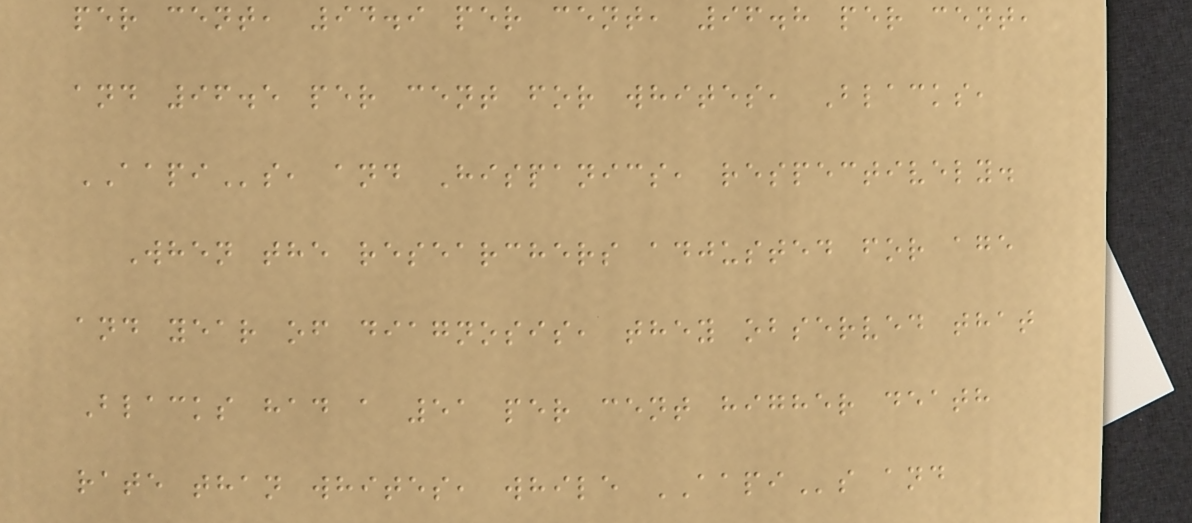per cent, 94.9 per cent, 96.8 per cent,
and 96.5 per cent for whites, Blacks,
AAPIs, and Hispanics, respectively.
When the researchers adjusted for age
and year of diagnosis, they observed that
Blacks had a 51 per cent higher death
rate than whites, while AAPIs and
